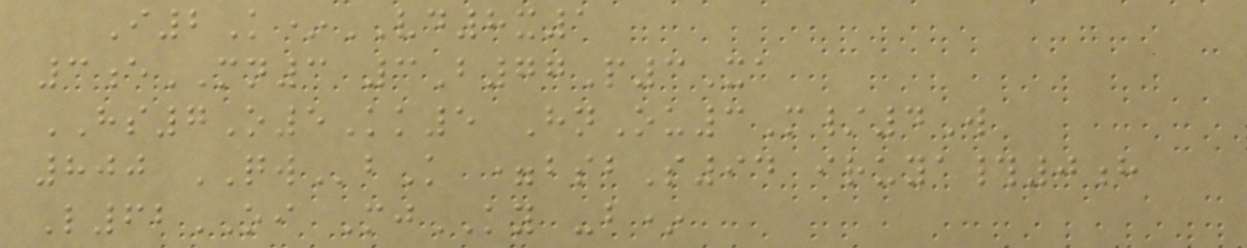I2K*VD8x1
3eMN3 3B77P3Xa
HS7O5Kk5 HnOu3M/4W
800 QWbK =bsbS94 iruya#0h
L62OI MjKY -b*
